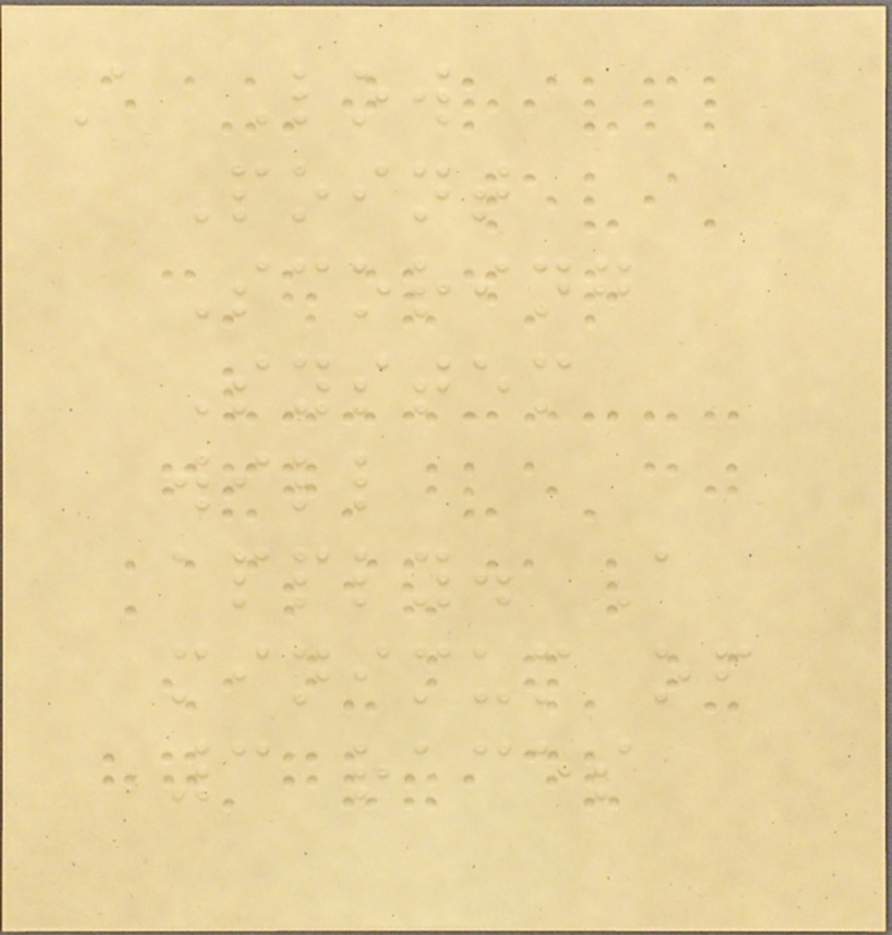A Low
Point
Scoring
System
will
apply. A
minimum of
3 races
